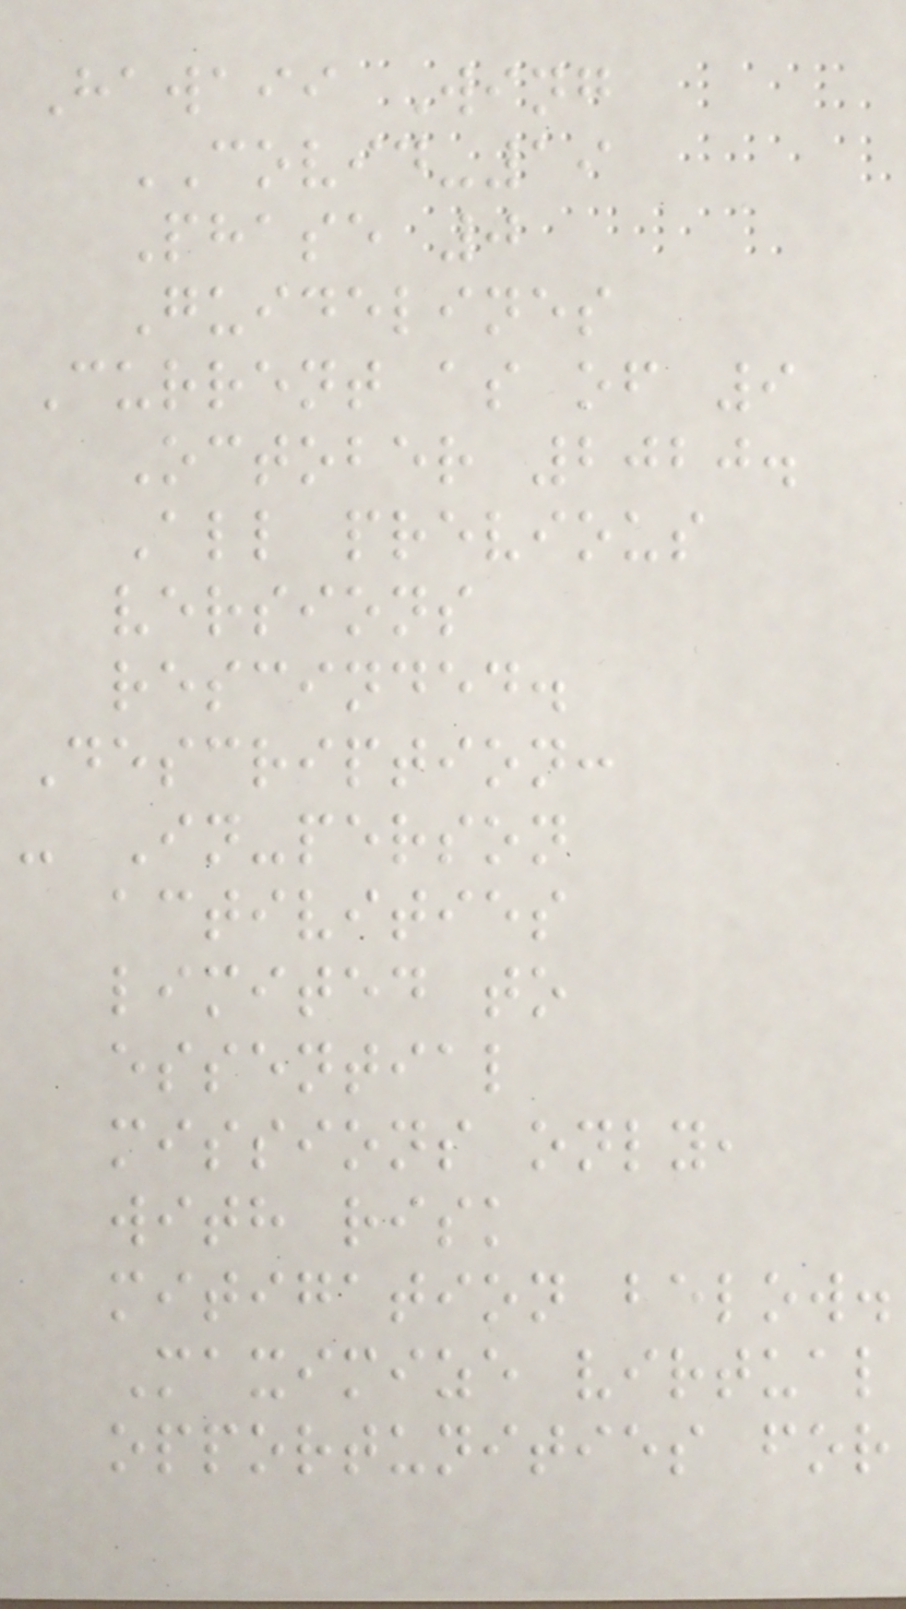Hawaii Wing
COVID-19
Phase 0
Guidelines
Current as of 9
October 2020.
All previous
versions
rescinded.
Description:
- In-person
activities
limited to
essential
missions only,
with risk
mitigation below.
Maximize virtual
opportunities for
